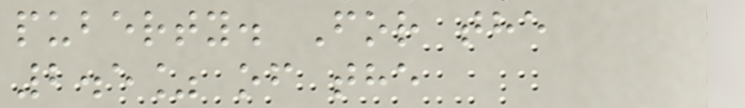puberty. For the
2.5% of the
